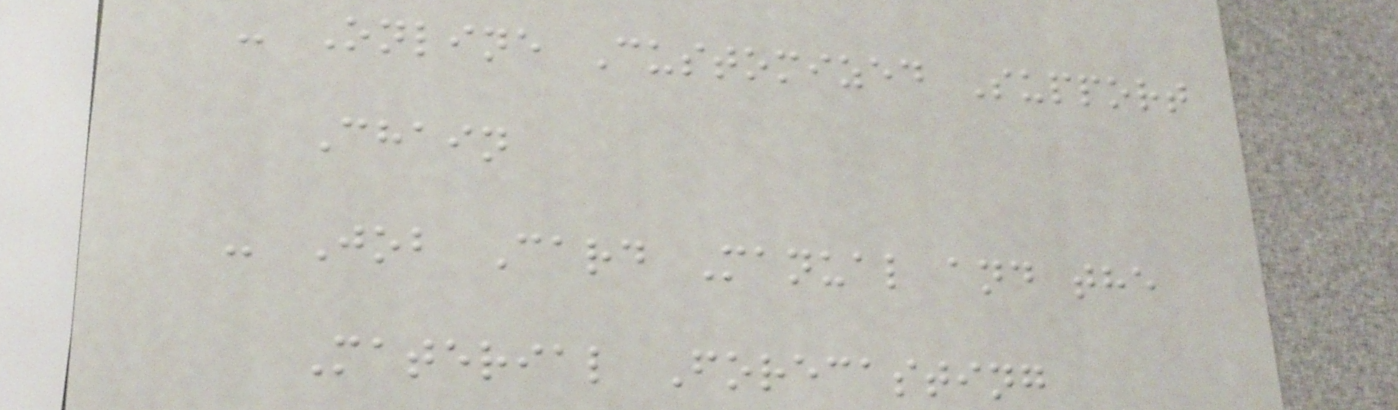- Online Customized Support
Chain
- Job Card Manual and the
Material Forecasting
